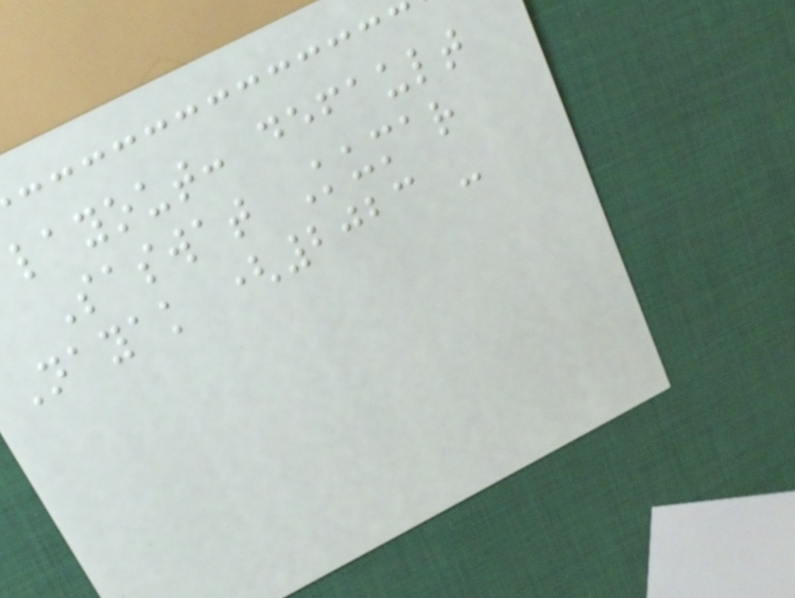layout: default
Saswat Kumar
Nayak (2023 -
